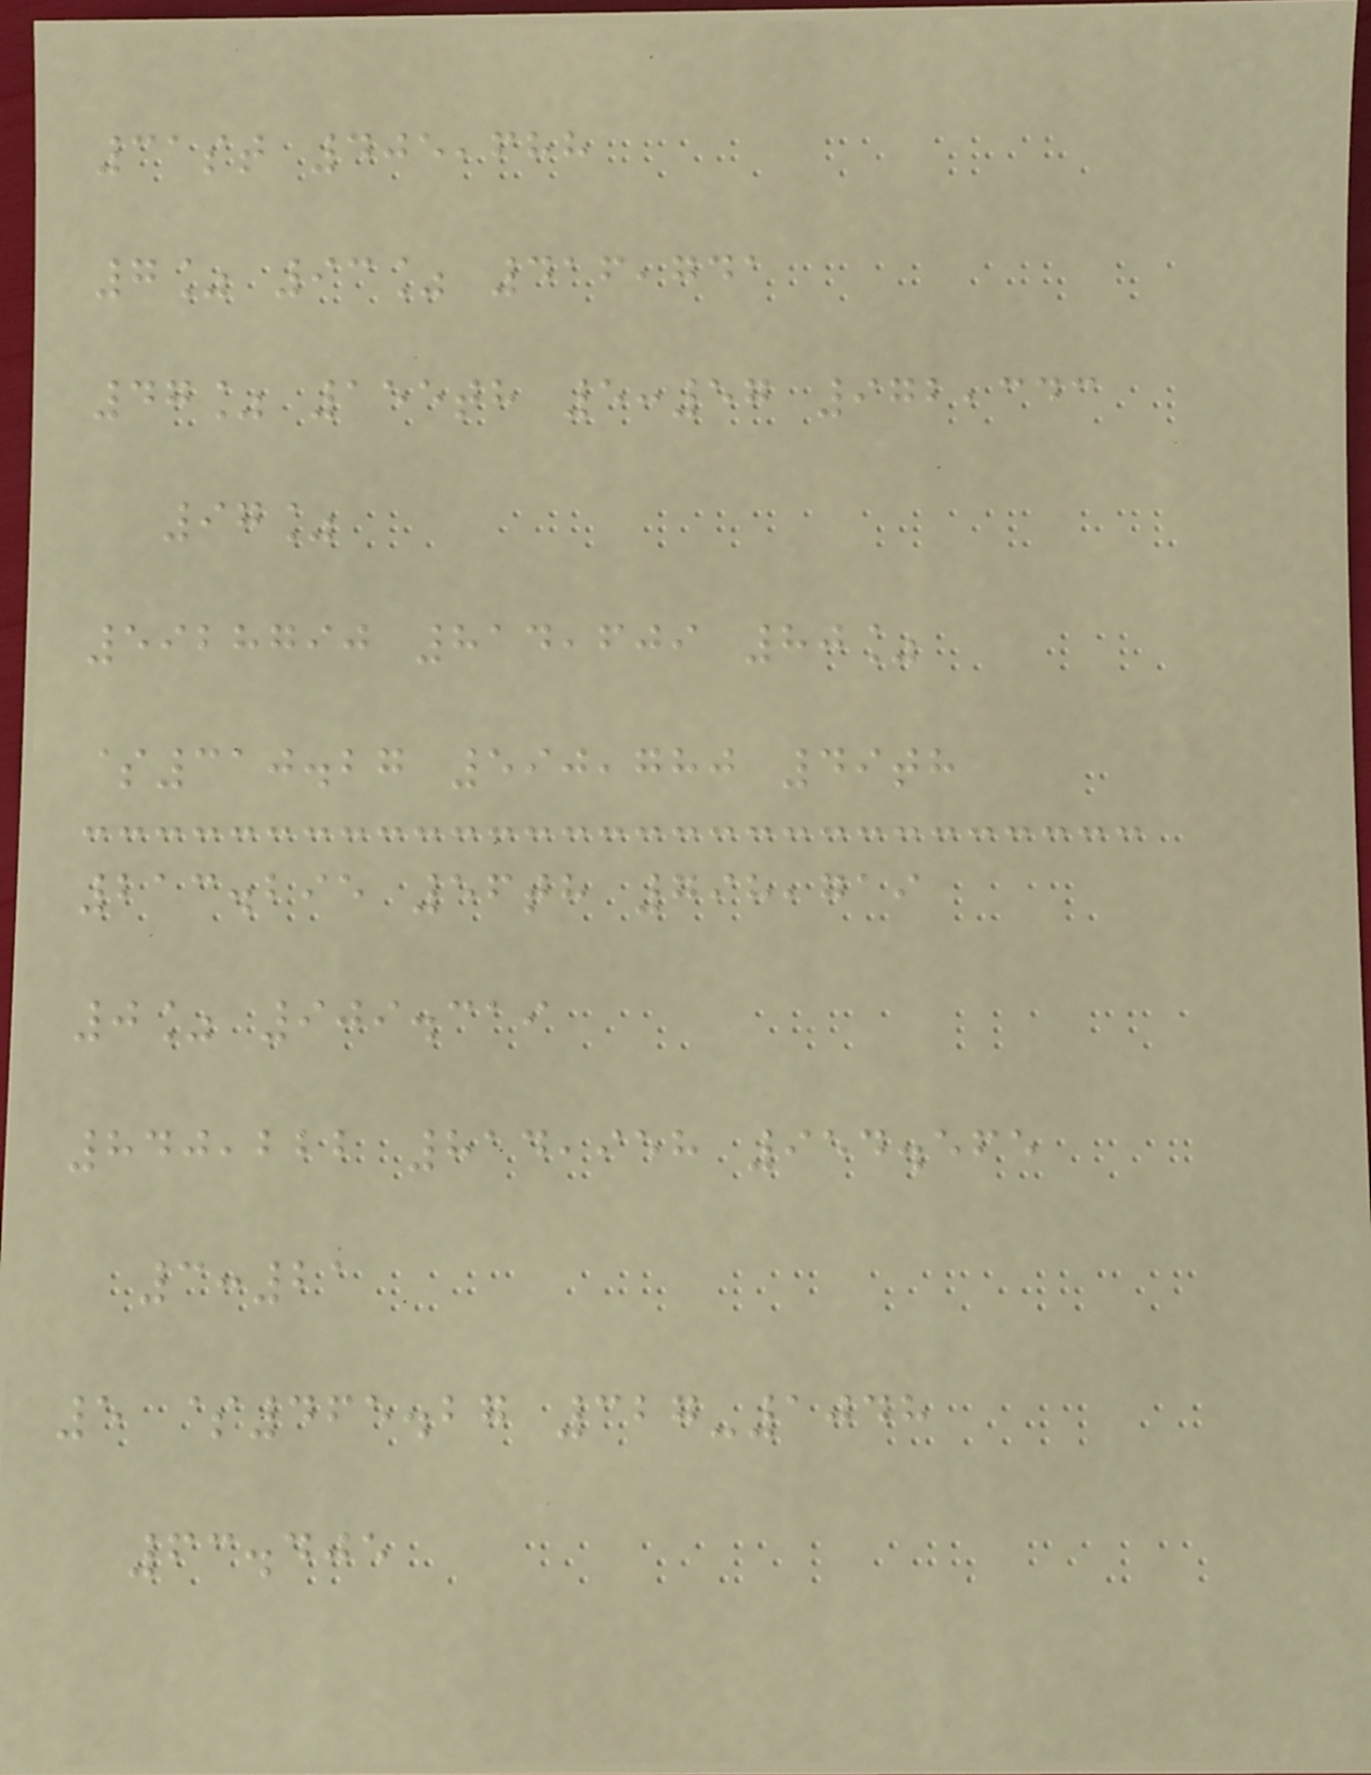31st 405,688
7% 93% 416,741
47% 155th 5:57 972,343
97%
5928790 814,609 80%
$310.27 590,780 49th
213.295 56th 798,719
0% 909.319
840,222 814,958 954.565
3:21
5 $465.27 327-1048
63.405
